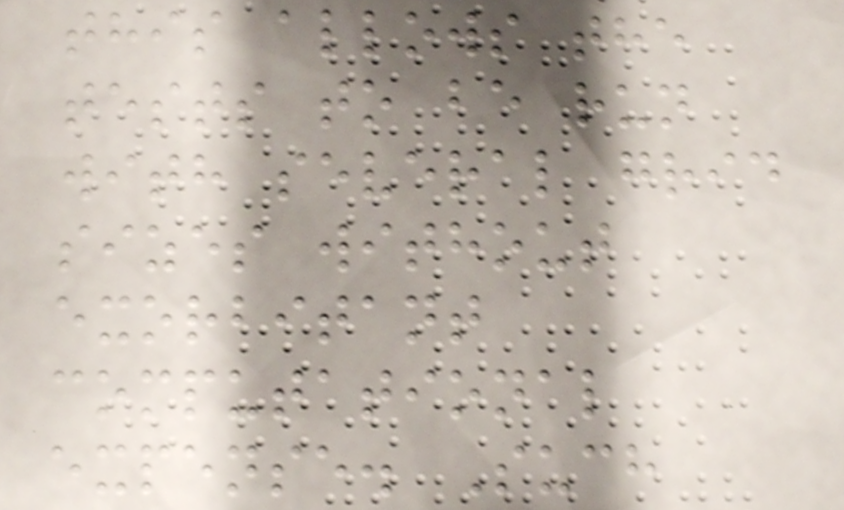this allows the
tests to be run
with several grid
sizes without
exorbitant
computational
expense. Such
